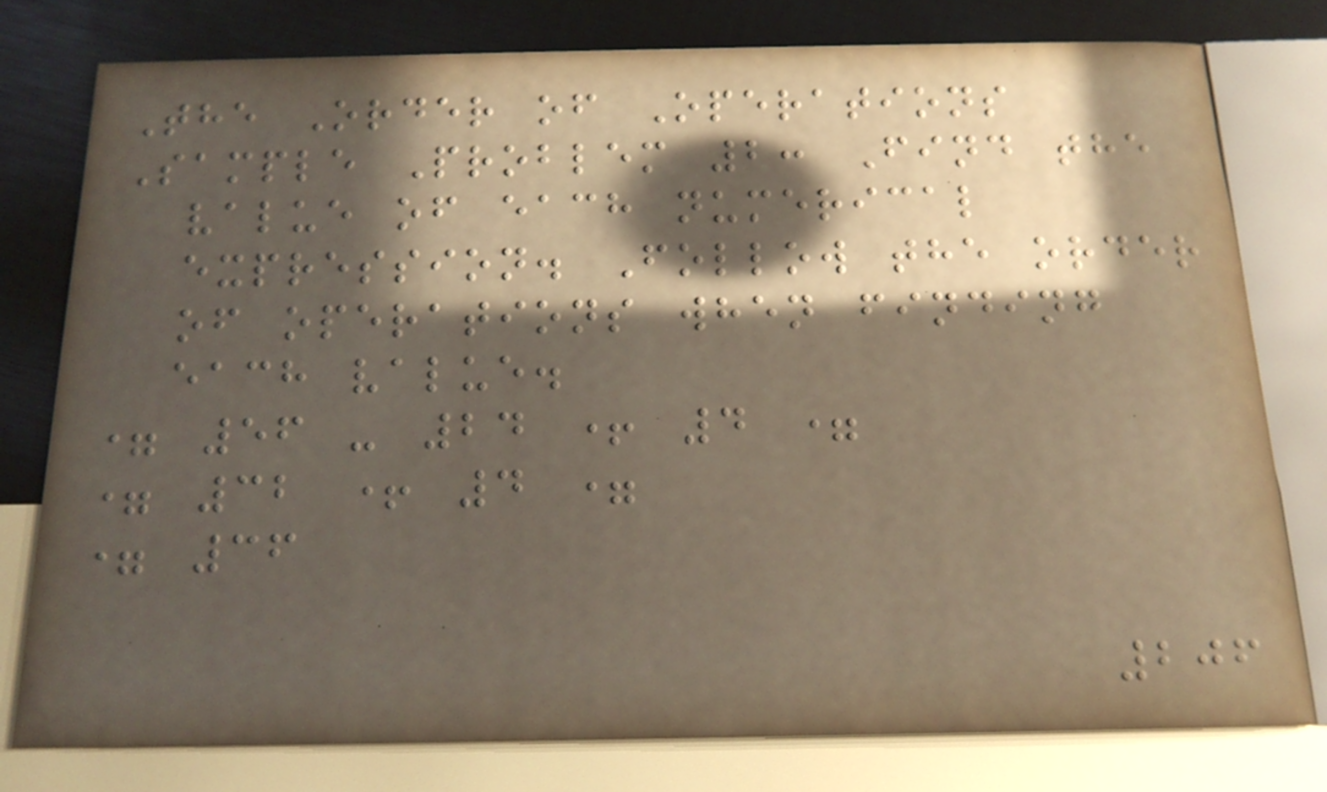The Order of Operations
Sample Problem 2: Find the
value of each numerical
expression. Follow the order
of operations when finding
each value.
= 56 - 24 + 4 =
= 32 + 4 =
= 36
206
